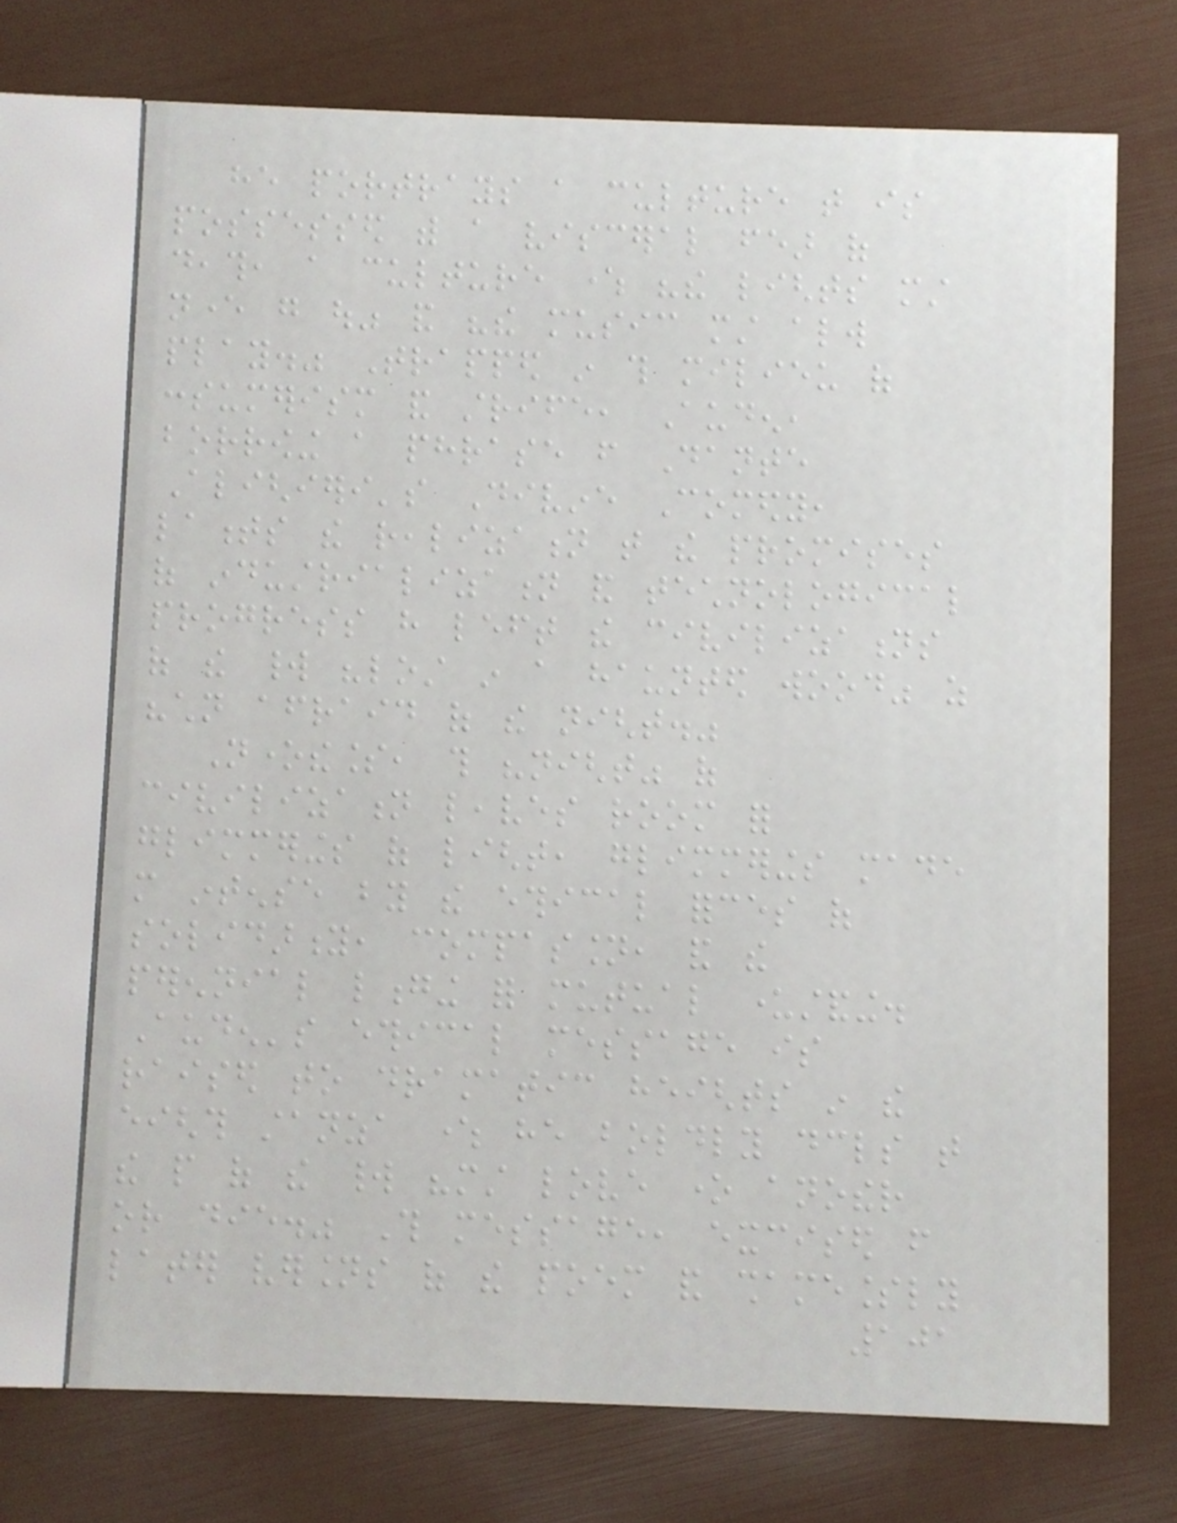he portrays a culture that is
possessed with a visceral fear of
death, a culture where "the lights must
never go out" and "the music must always
play." Trapped in this milieu of
consumerism and strife, Auden,
borrowing a phrase from Dante
Alighieri's Divine Comedy,
laments the realization that the promises
of industrialization and technological
progress have left the civilizations
of the world "lost in a haunted wood" as
"children afraid of the night."
Nonetheless, this "night" of
civilization leaves room for
glimmerings of light, glimmerings made
more intense by the ethical forces of
solidarity, compassion, and the
perennial longing for mutual understanding.
Auden's ethical message is
raised to dramatic heights in the
eighth stanza where he boldly declares that
the people of the world "must love one another
or die." This message, excised from
later versions of the poem and shamelessly
101
